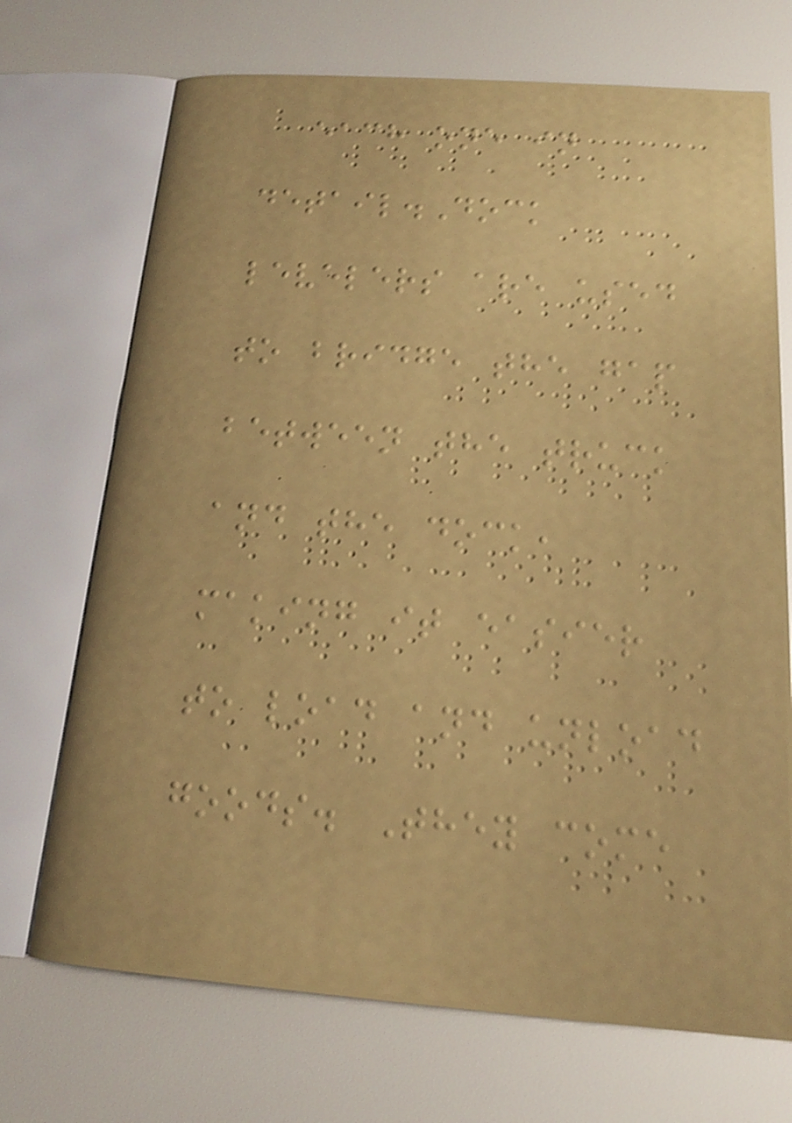each one in
detail.Dock
levelers are used
to bridge the gap
between the truck
and the dock,
making it easier
to load and unload
goods. They come
